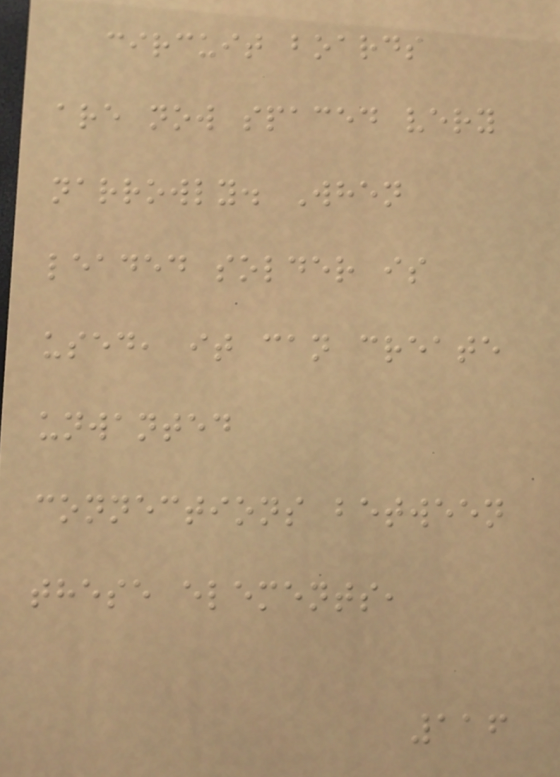circuit boards
are now spaced very
narrowly. When
leaded solder is
used, it can create
unwanted
connections between
these elements,
116
